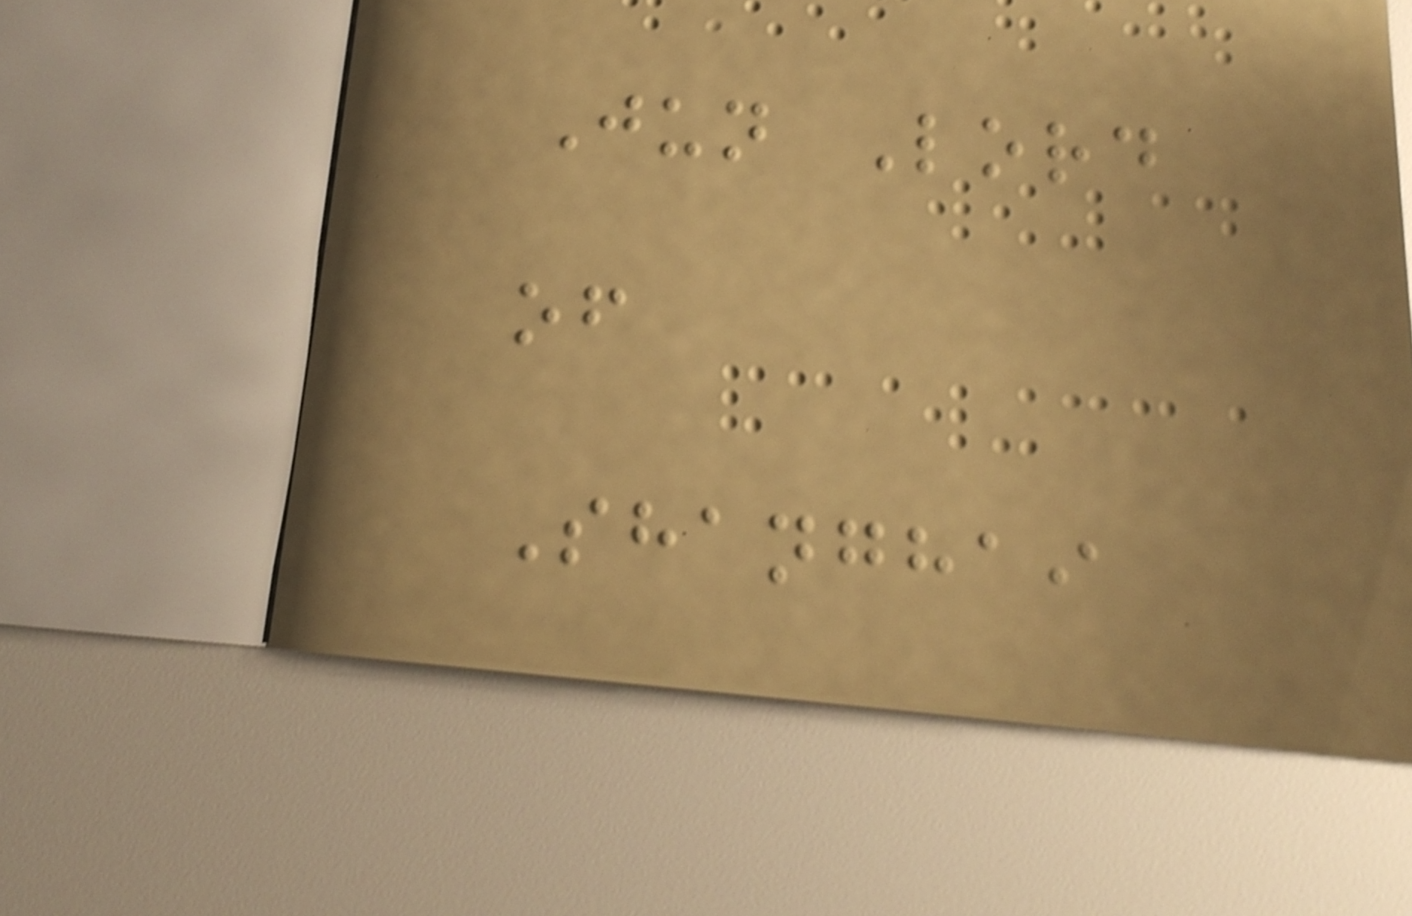Jun Lord
of
Shanghai
